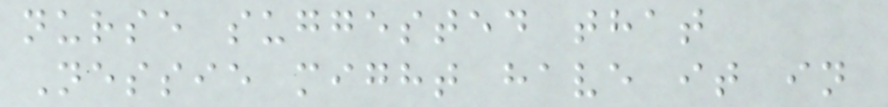nurse suggested that
Nessie might have it in
